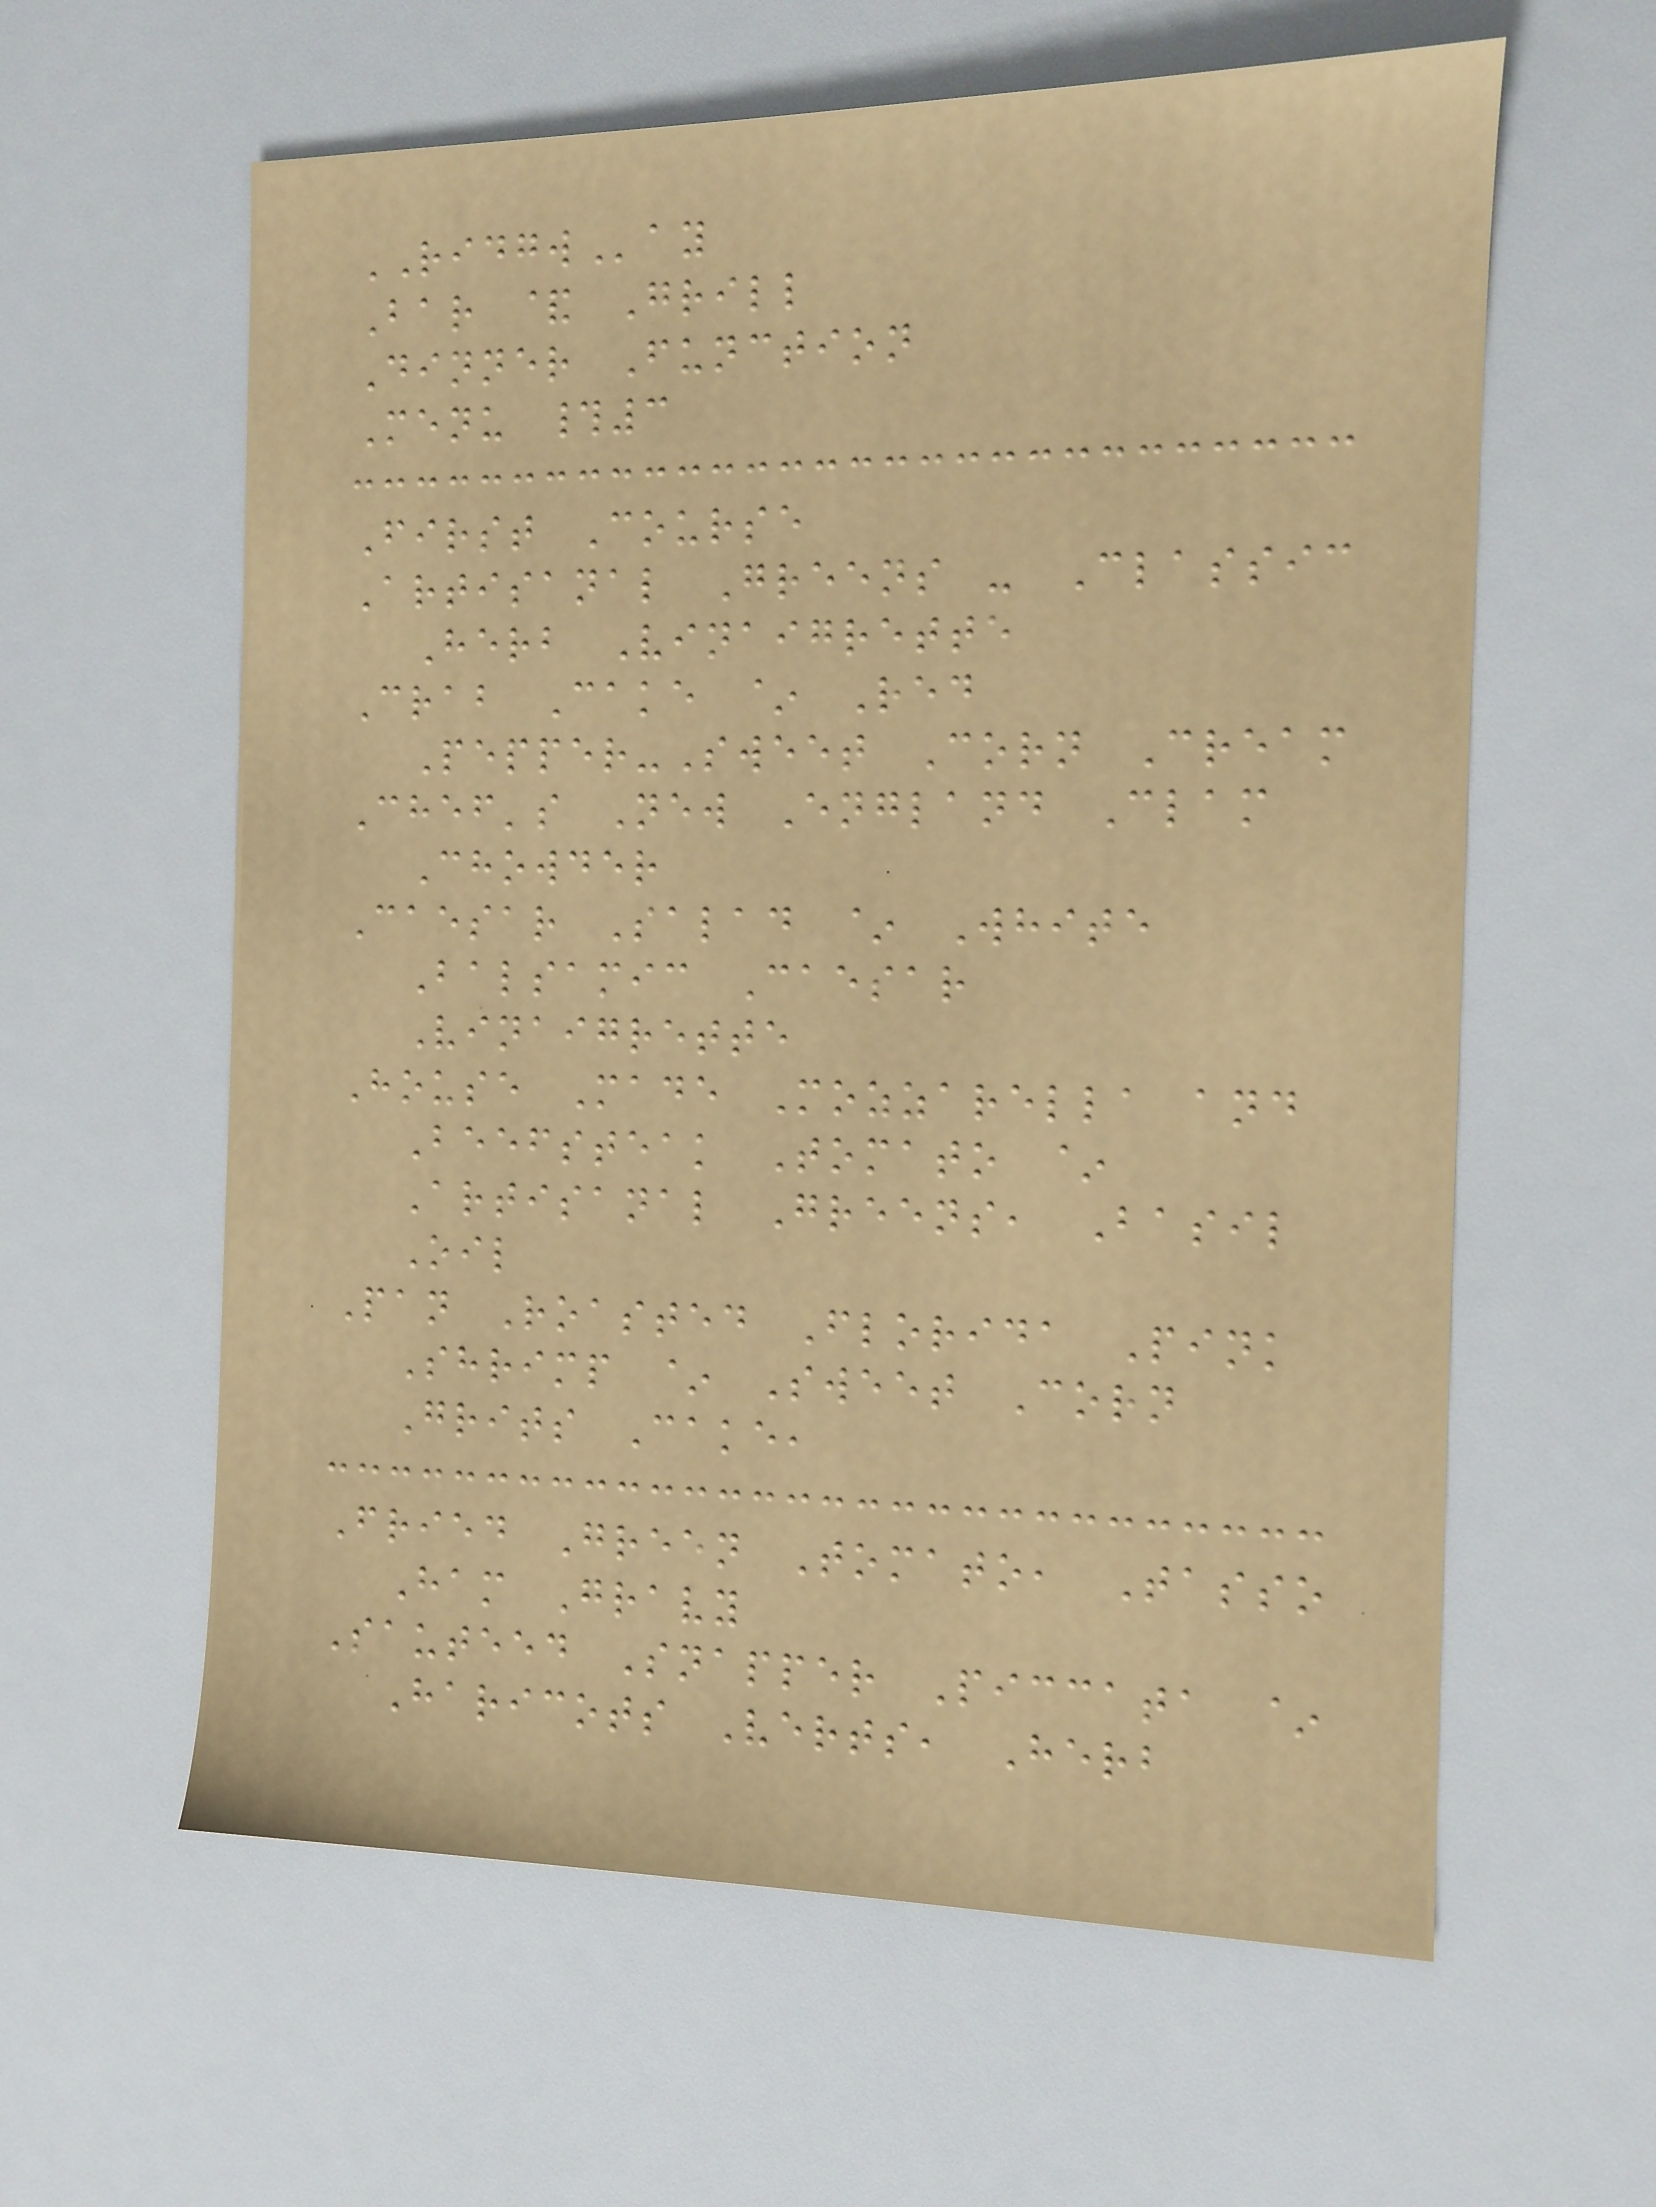RIDGWay
Bar & Grill
Dinner Function
Menu #3
First Course
Artisanal Greens - Classic
Herb Vinaigrette
Crab Cake ~ Red
Pepper-Sweet Corn Cream
Chef's New England Clam
Chowder
Caesar Salad ~ White
Balsamic Caesar
Vinaigrette
House Made Mozzarella and
Beefsteak Tomato ~
Artisanal Greens, Basil
Oil
Pan Roasted Florida Pink
Shrimp ~ Sweet Corn
Grits Cake,
Fried Green Tomato, Tasso
Ham Gravy
Sauteed Snapper Piccata ~
Haricots Verts, Herb
